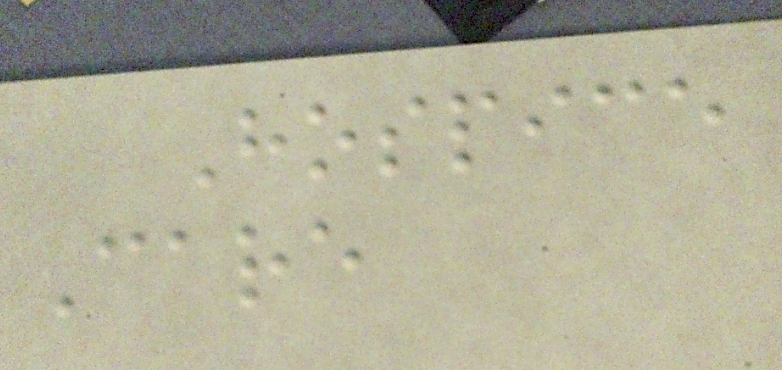Hospice
Care
